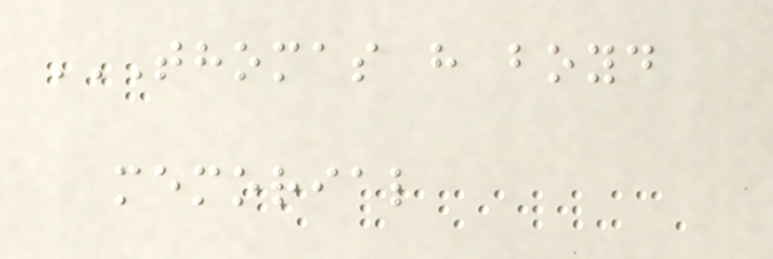THOMAS H BOYD
MEMORIAL
